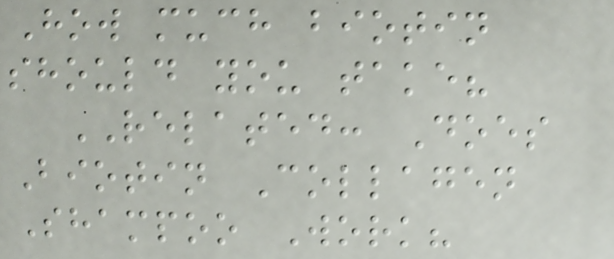How much biotin
should you take?
RELATED: Does
Biotin Collagen
Shampoo Work?
